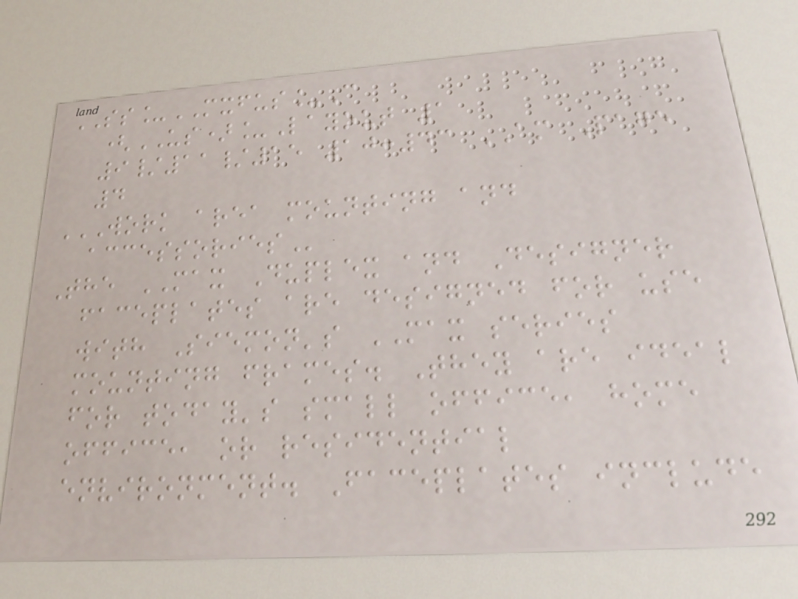SS_MXFUS_C
(US)_Layout 1
9/11/15 10:43 AM Page
4
WORK AREA MOUNTING AND
ACCESSORIES
The MAX Duplex and Designer
faceplates are designed for use
with Siemon's MAX series
mounting frames. They are ideal
for today's small office, home
office, or residential
environment. Faceplates include
